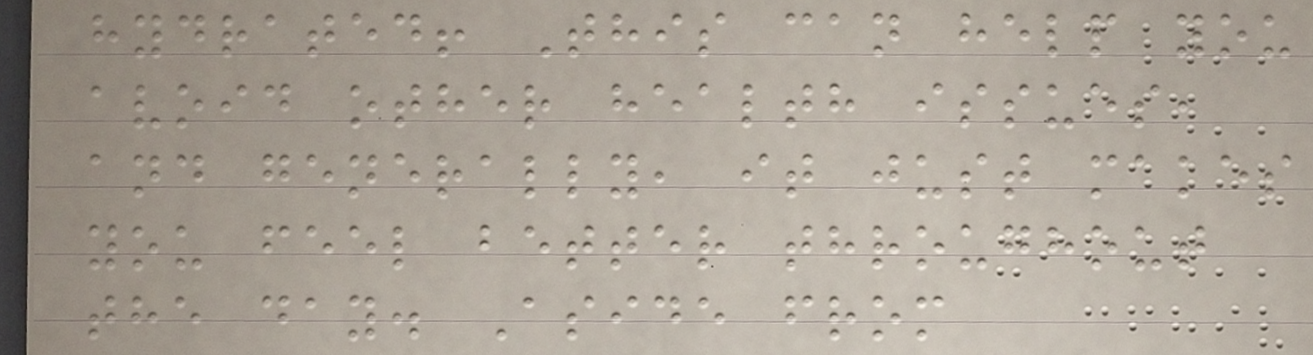hydrated! This can help you
avoid other health issues,
and generally, it just makes
you feel better throughout
the day. Aside from
